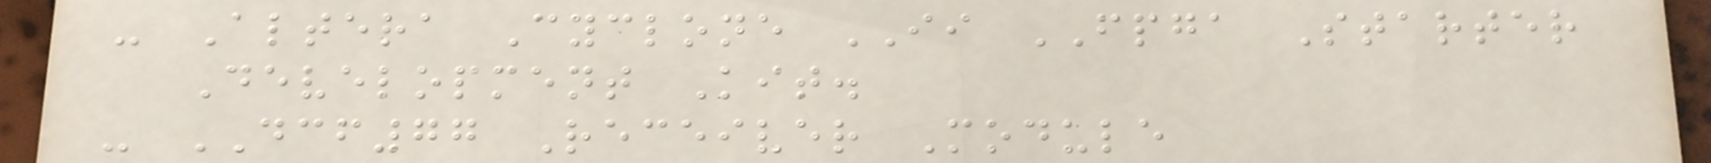- Altera Cyclone II FPGA Starter
Development Kit.
- DCF77 Receiver Module
